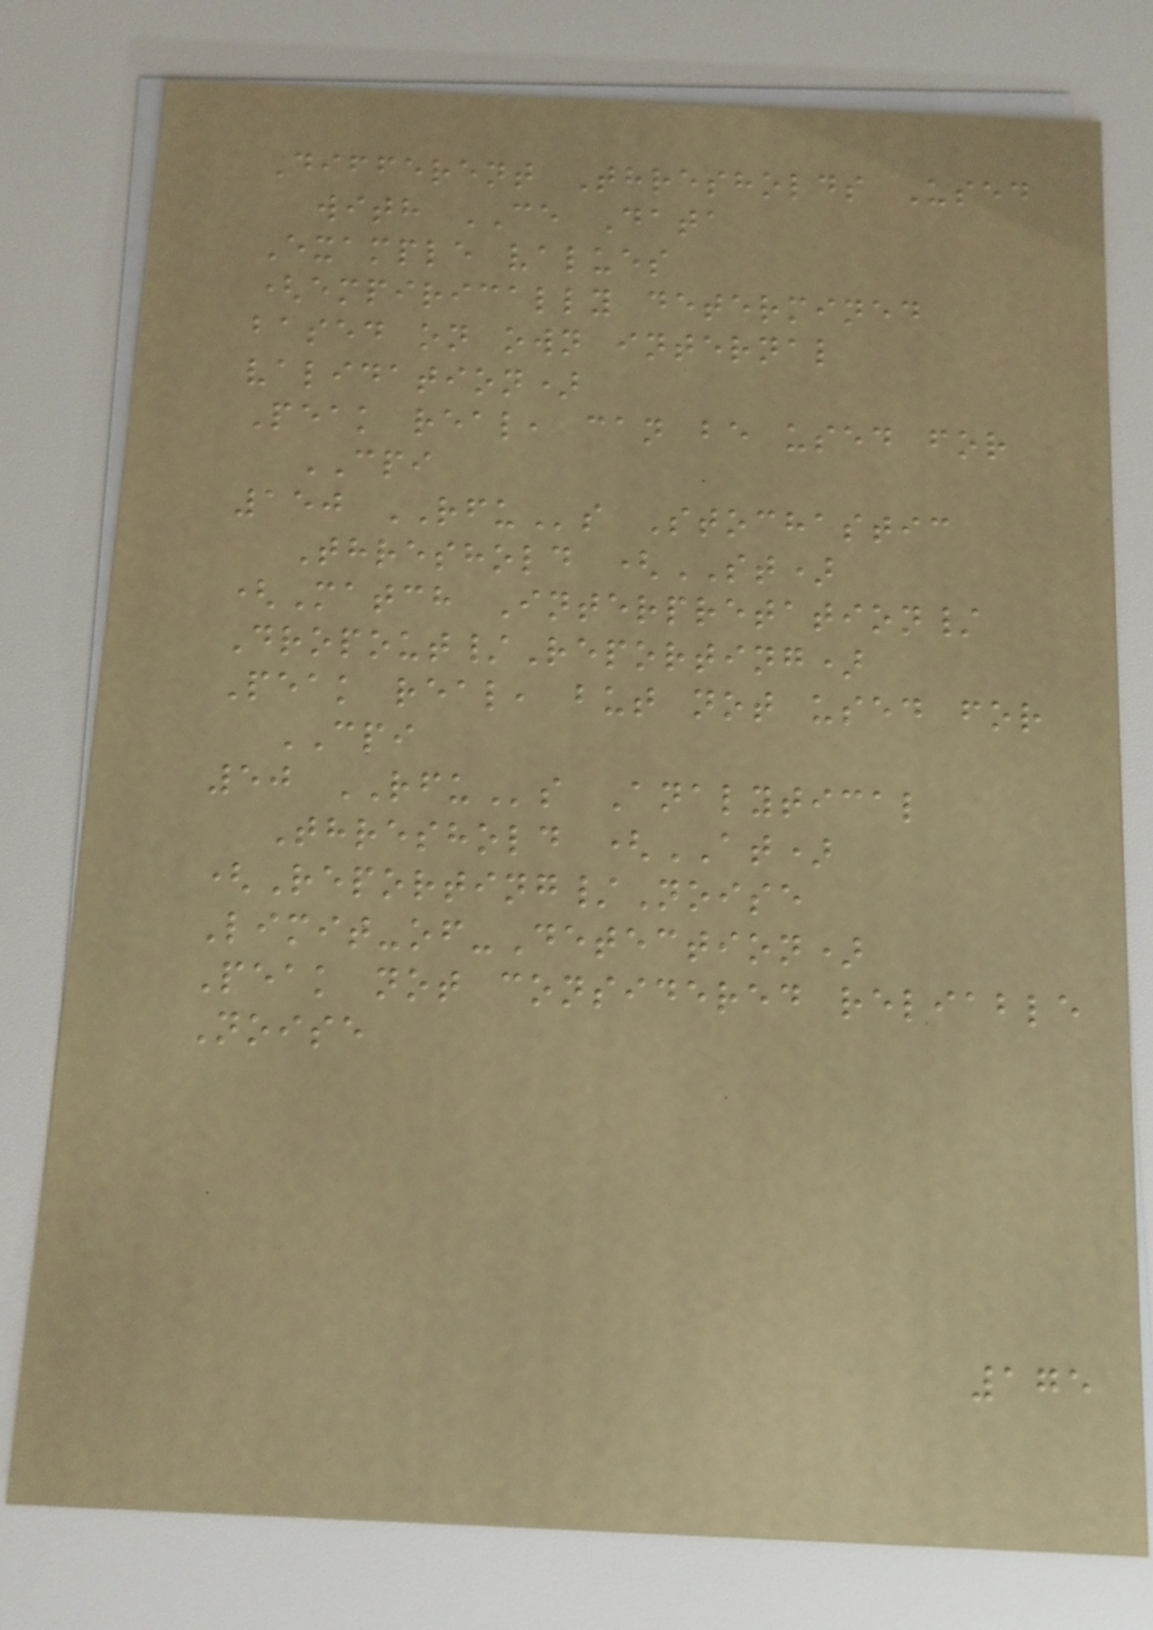Different Thresholds Used
with CE Data
Example values
(empirically determined
based on own internal
validation)
Peak real, can be used for
CPI
150 RFUs Stochastic
Threshold (ST)
(Match Interpretation/
Dropout/Reporting)
Peak real, but not used for
CPI
50 RFUs Analytical
Threshold (AT)
(Reporting/Noise
Limit-of-Detection)
Peak not considered reliable
Noise
175
